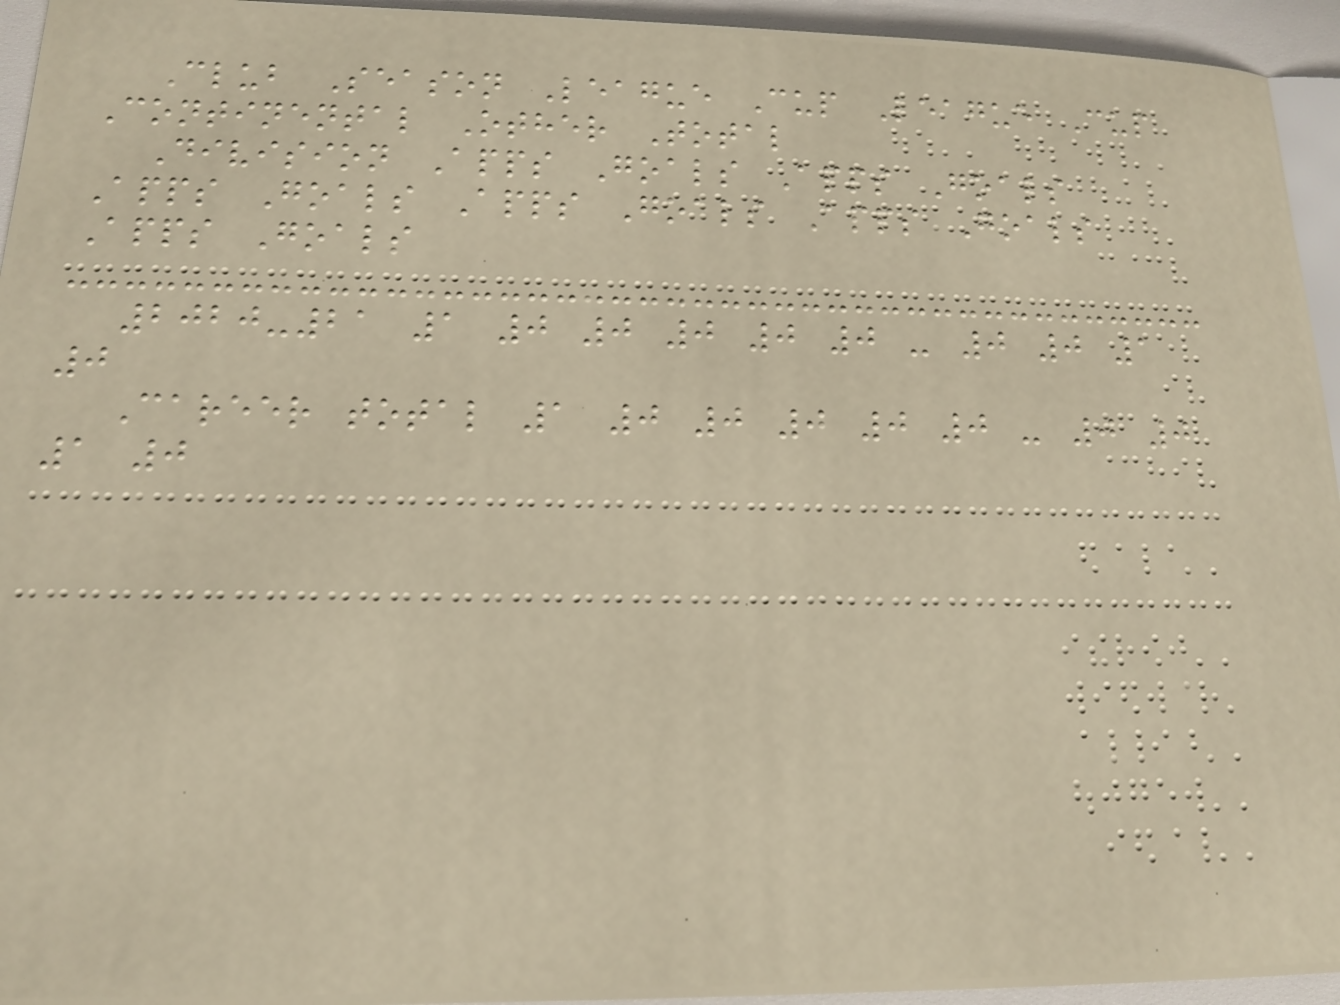Club Season League Cup League Cup
Continental Other Total
Division Apps Goals Apps Goals
Apps Goals Apps Goals Apps Goals
Apps Goals
2020-21 1 0 0 0 0 0 - 0 0 1
0
Career total 1 0 0 0 0 0 - 0 0
1 0
